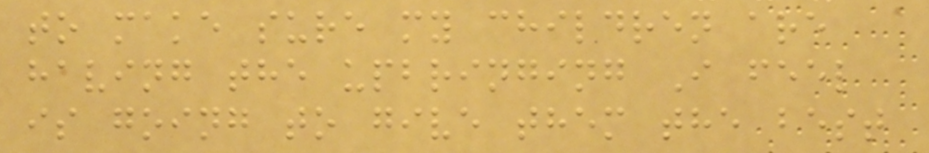to make sure my children are
having the upbringing I feel
is going to give them the best
